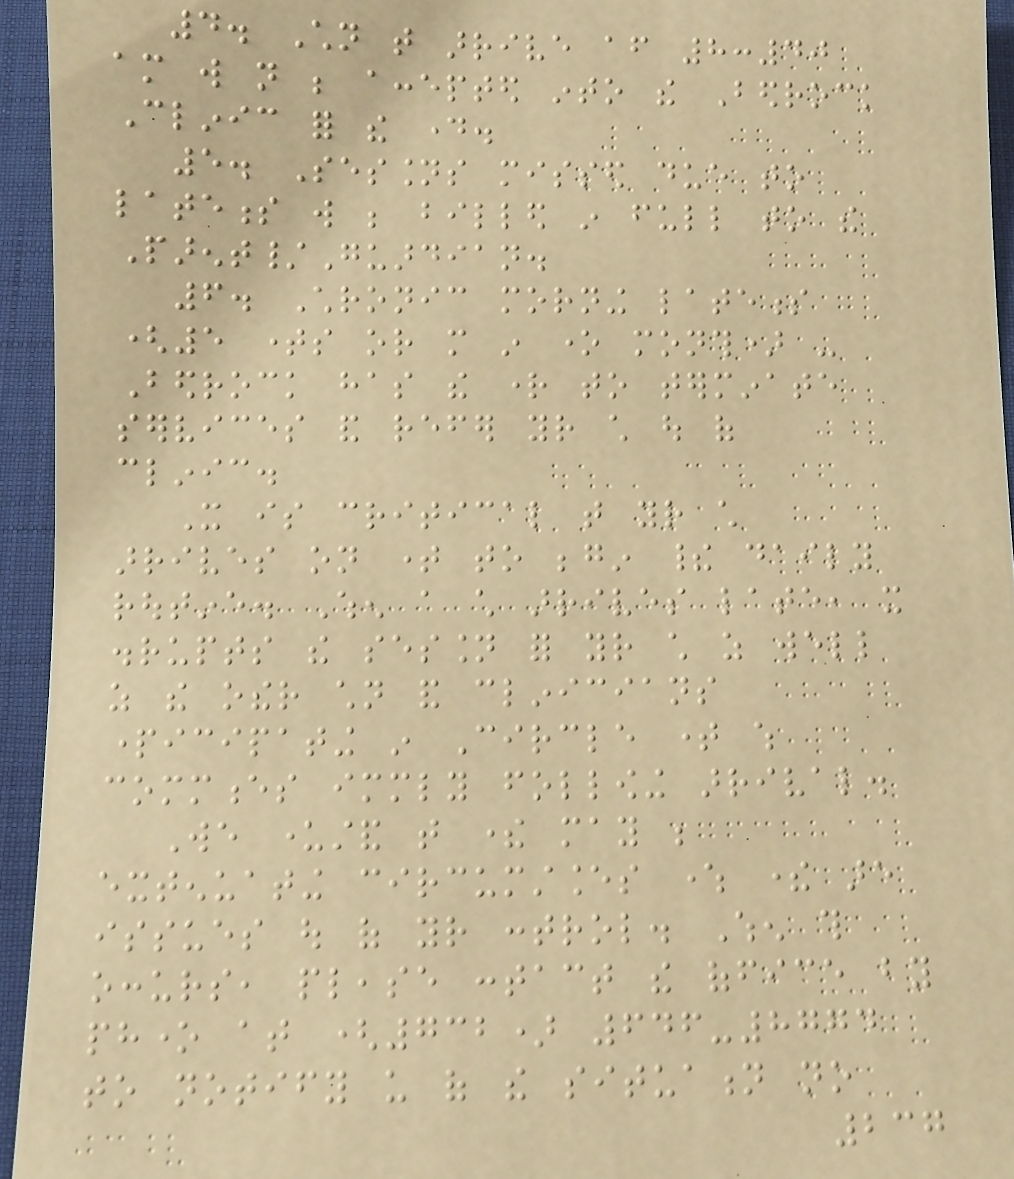4. Children that arrive after 8:40
am will not be accepted into the Bedrock
Clinic for the day.
5. Sessions missed due to
lateness will be billed in full to the
Parent/Guardian.
6. Chronic morning lateness
(5 times or more in one month) -
Bedrock has the right to terminate
services and refer your child out of
clinic.
It is critical that your child
arrives on time to begin their daily
routine. When a child arrives late, it
disrupts the session for your child as well
as the other children and clinicians
participating in Circle time which
commences immediately following arrival.
We understand that there may be
extenuating circumstances where there are
issues out of your control. When this
occurs, please contact the office by
phone at (732) 646-8774
to notify us of the situation no
237
